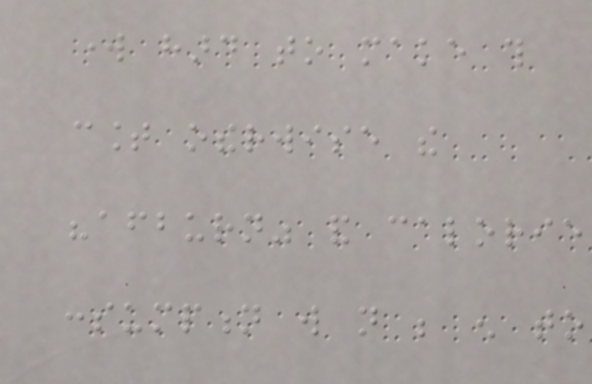work hard to make this
count otherwise the
"afterburn" and calorie
consumption will not be enough to
